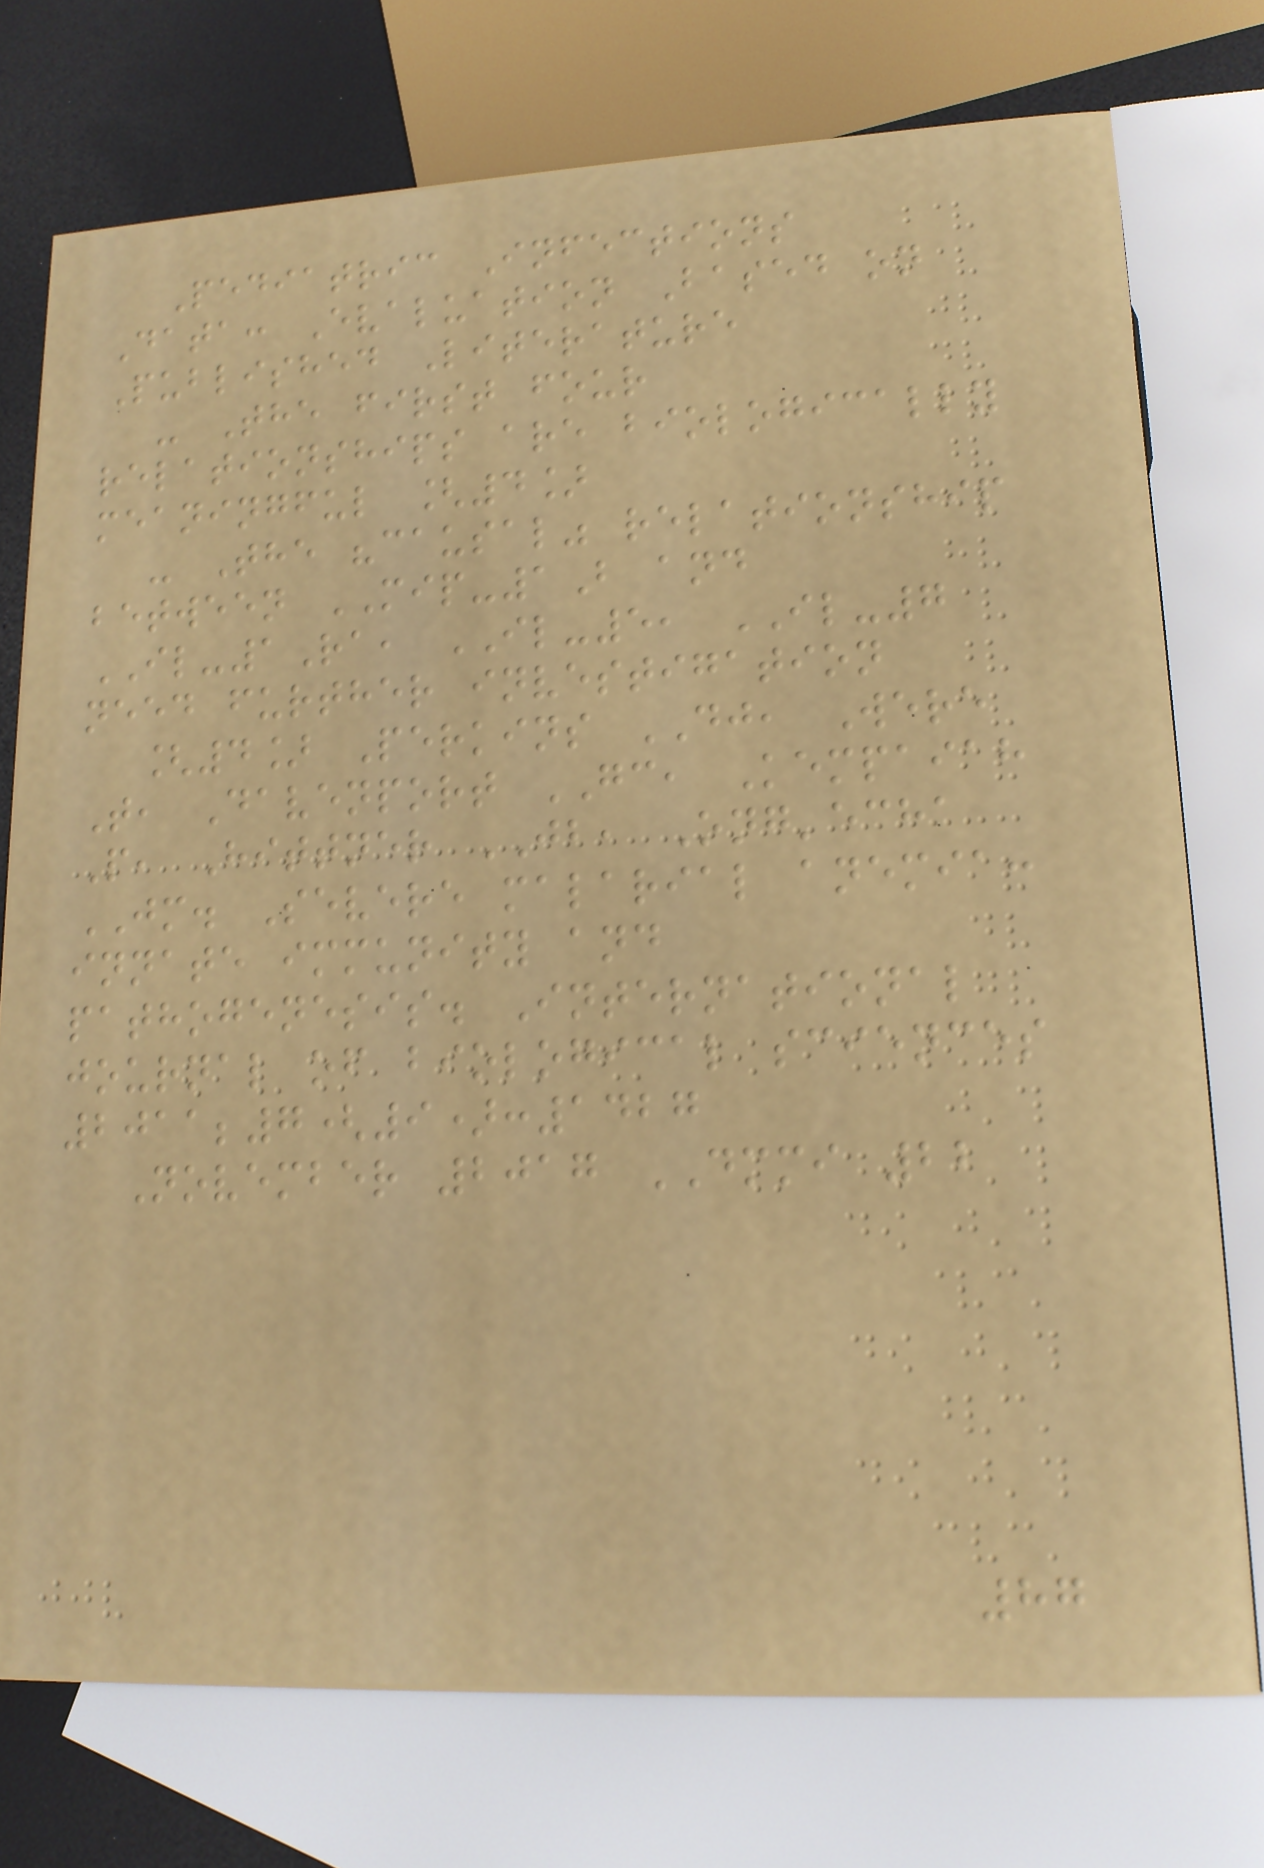Pediatric Infections
Data: Evaluation Based on
Published Literature
- The first four
relationships are biologically
meaningful [4]
- The "causal" relationship
between MIP-1B and
IL-1Ra, IL-5, IL-7
need further investigation
[4] Perkins DJ, Were
T, Davenport GC, Kempaiah
P, Hittner JB, Ong'echa
JM. Severe malarial anemia:
innate immunity and
pathogenesis. International
journal of biological sciences
2011;7(9):1427
November 2017 DMMI 22
87
